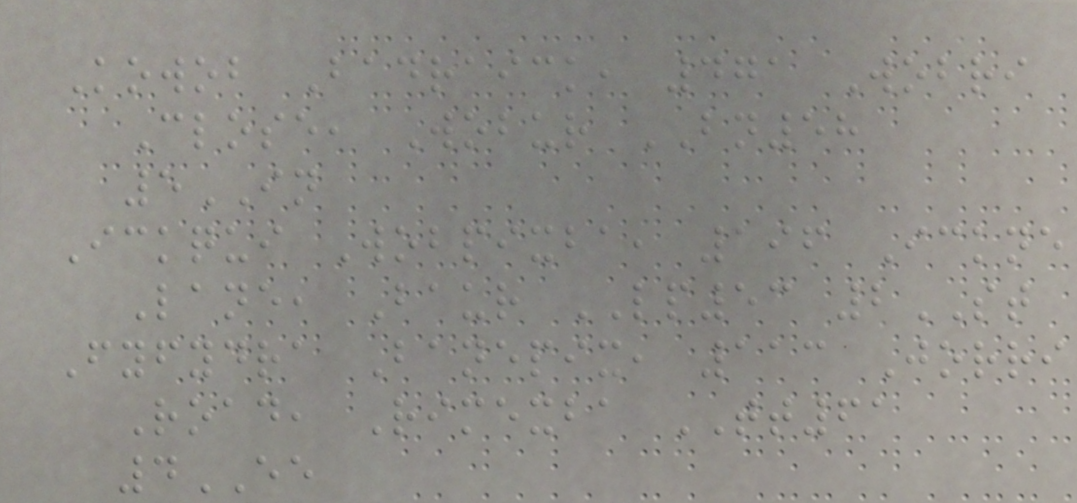Kowob Badraick, 471 Wobri
Close, Wobur BN58
5IN
Ickqui Wobpixba, 196 Ickne
Lane, Baur LP53 2ST
Fyfydra Banepix, 113 Jorri
Road, Rimexba TT61
4EE
